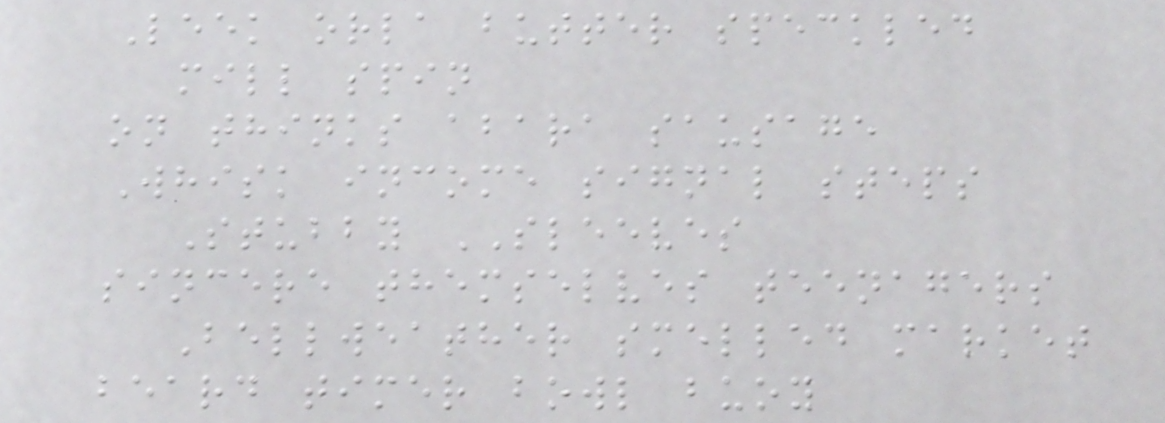Leek orla butter speckled
mill spin
on thinks abara sausage
Whisk income signal steps
Stubby SLEEVES
sincere themselves teenagers
Bellweather smelled market
beard timer bowl buoy
